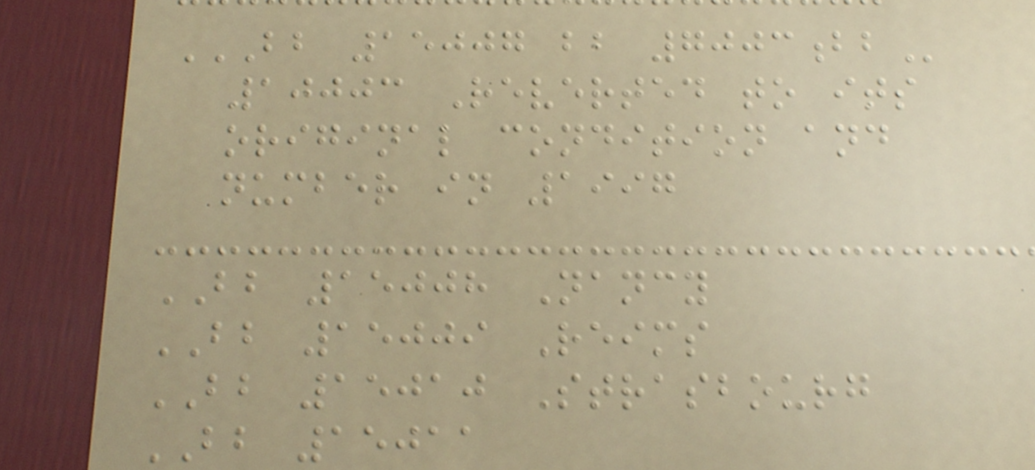BB 15007 BB 7003BB
10003 Reverted to its
original condition and
number in 1997
BB 15008 Nancy
BB 15009 Reims
BB 15010 Strasbourg
BB 15011
